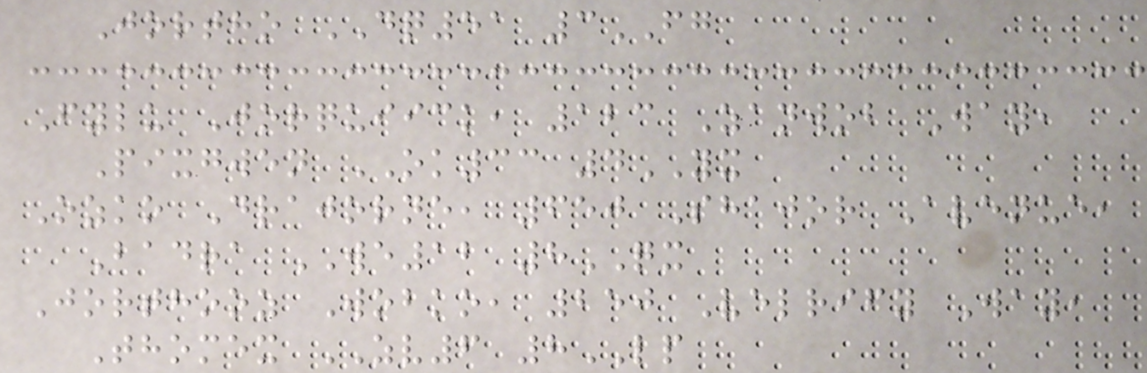Jortho DQ51 3FG
Fylu Jorquiick, 123 Zanwob Way,
Pixgwen OK33 4YX
Ozko Drajorne, 650 Shajor Avenue,
Badra WE12 8QX
Jorthooz Wobko, 250 Velrify Way,
Thomex ZV6 8LP
